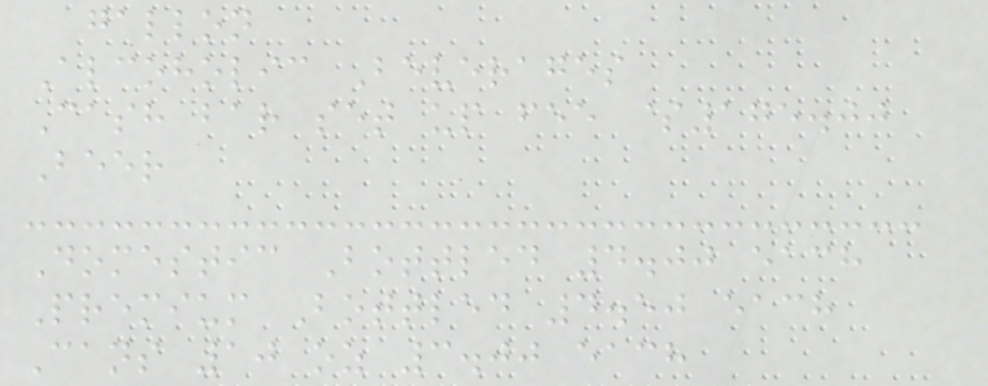gallon
Alcoholic Beverages
Cash bar set up fee $175.00
Beer
Domestic Bottled 4.00 each
Premium Bottled 4.50 each
Cans 10 oz 3.00 each
